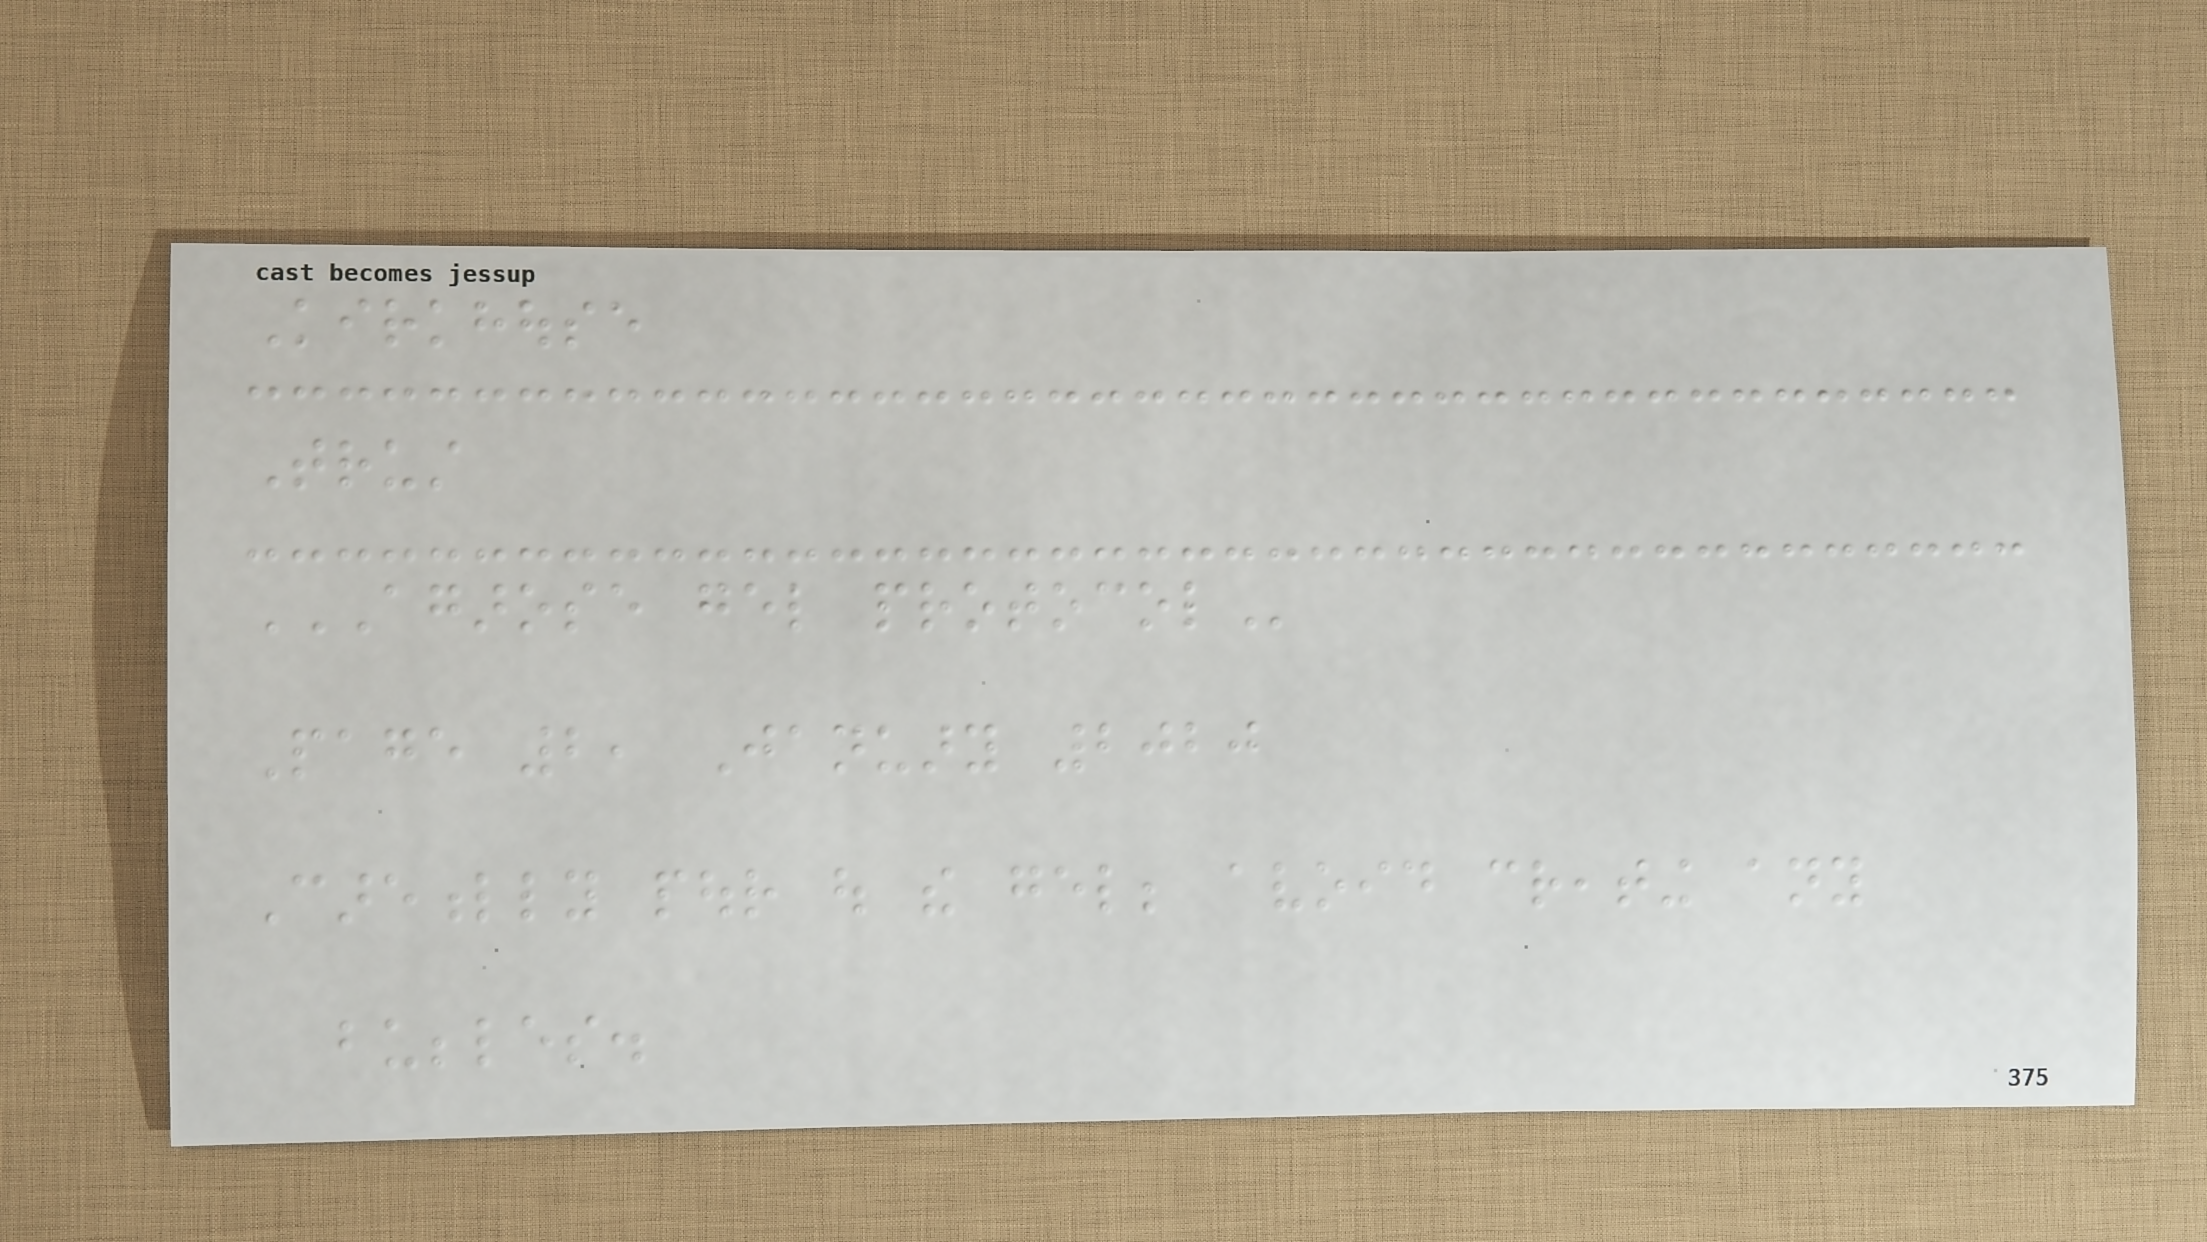Kirkhouse
Trust
AGAROSE GEL PROTOCOL
Page 2, January 2020
Carefully pour out the gel; avoid creating any
bubbles.
